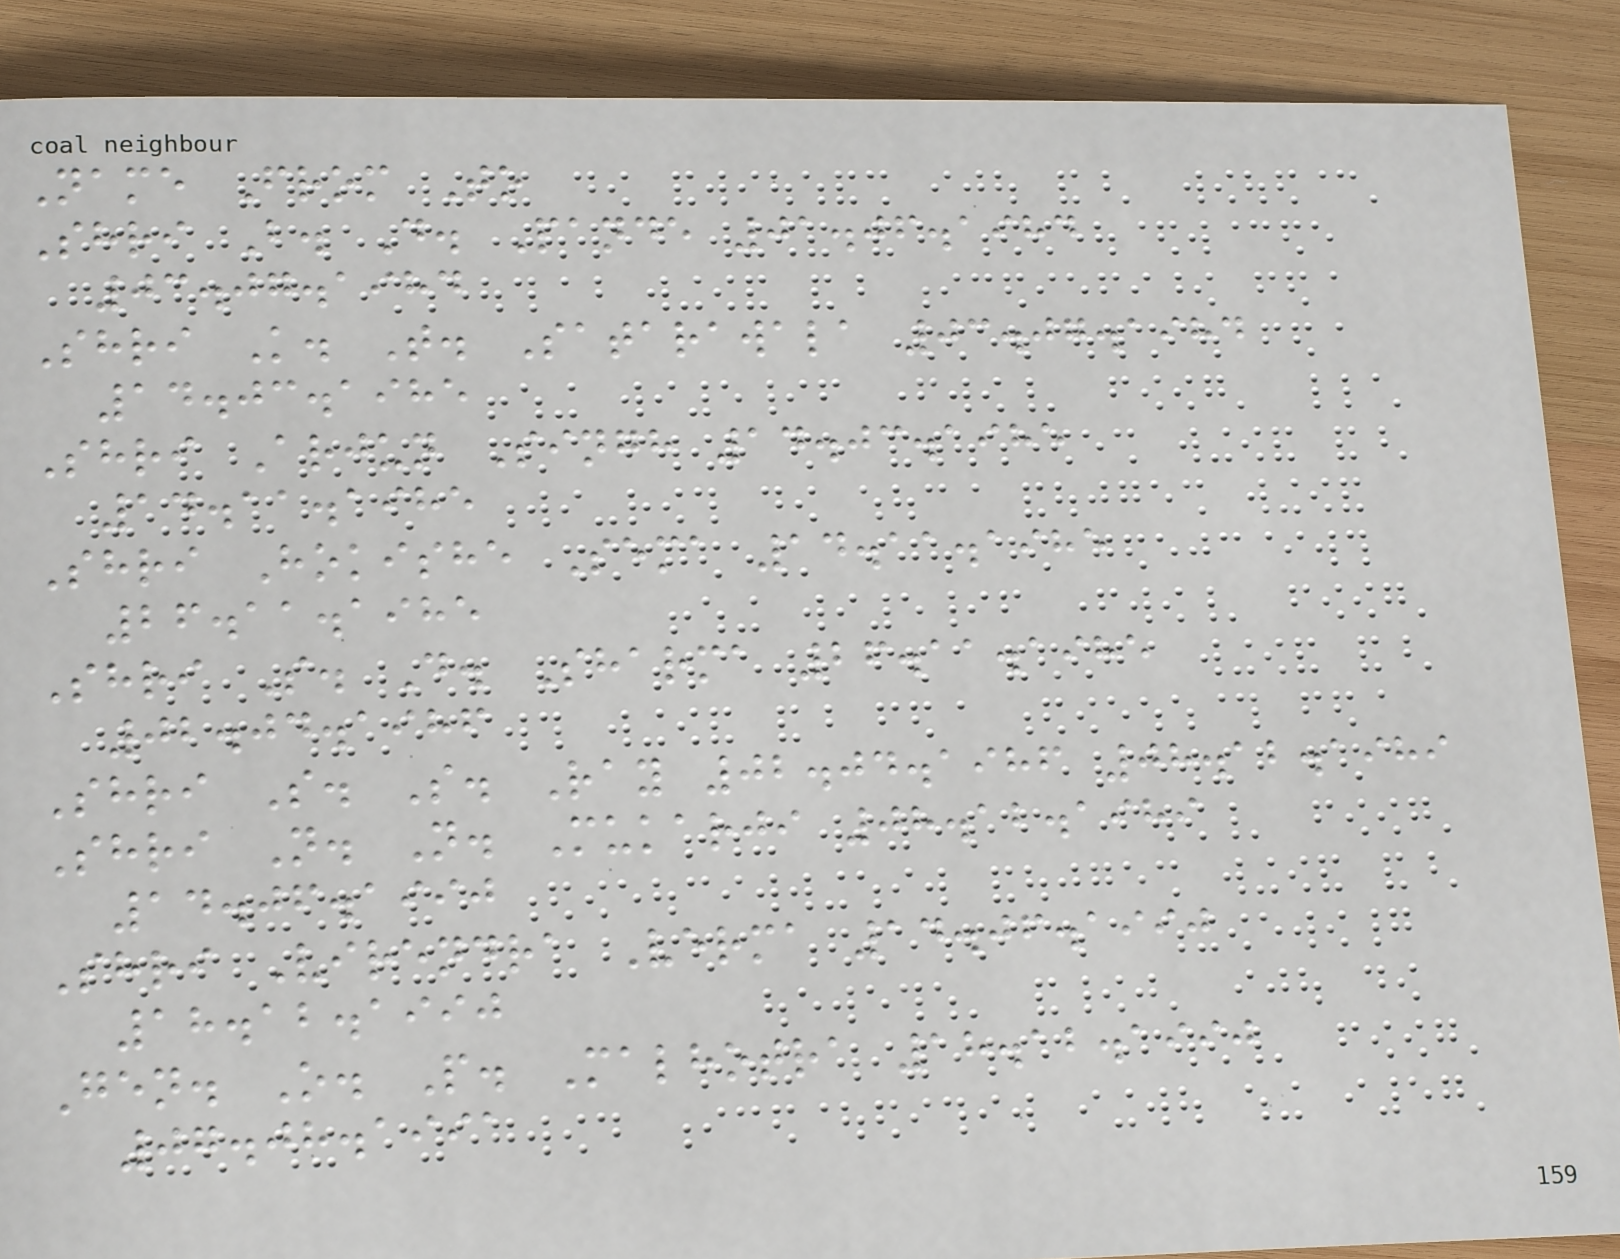Name From To
Shri B. D. Pande 01.06.1984
03.07.1984
Shri K. T. Satarawala 03.07.1984
14.03.1985
Shri Arjun Singh 14.03.1985
14.11.1985
Shri Hokishe Sema 14.11.1985
26.11.1985
Shri S. D. Sharma 26.11.1985
02.04.1986
Shri S. S. Ray 02.04.1986 08.12.1989
Shri N. N. Mukarji 08.12.1989
14.06.1990
Shri Virendra Verma 14.06.1990
18.12.1990
Gen. O. P. Malhotra 18.12.1990
07.08.1991
